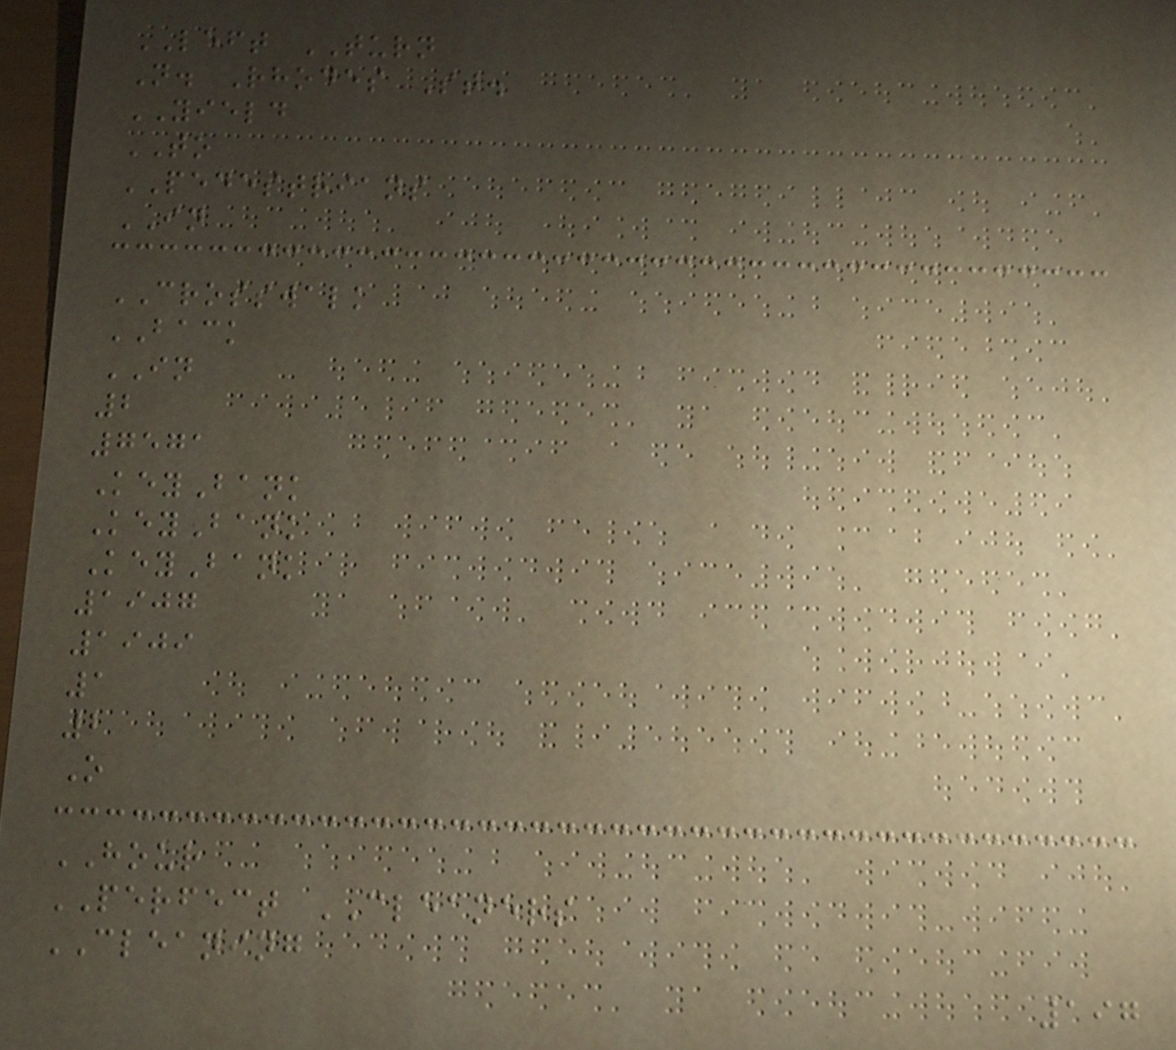LEFT TURN
N. Rhodes St.
YIELD
TO
PEDESTRIANS
IN
CROSSWALK
BACK
IN
2
7571
KeyBank
KeyBank
KeyBank
1907
1909
1
2
O
HOUR
PERFECT CLEANERS
CLEANING
197
